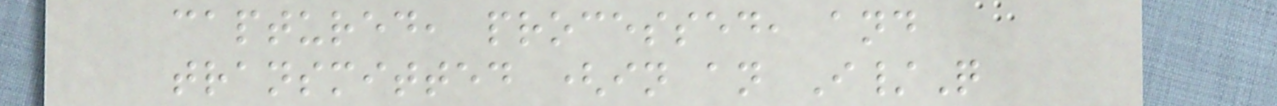captured, processed, and
transmitted (in an I/Q
